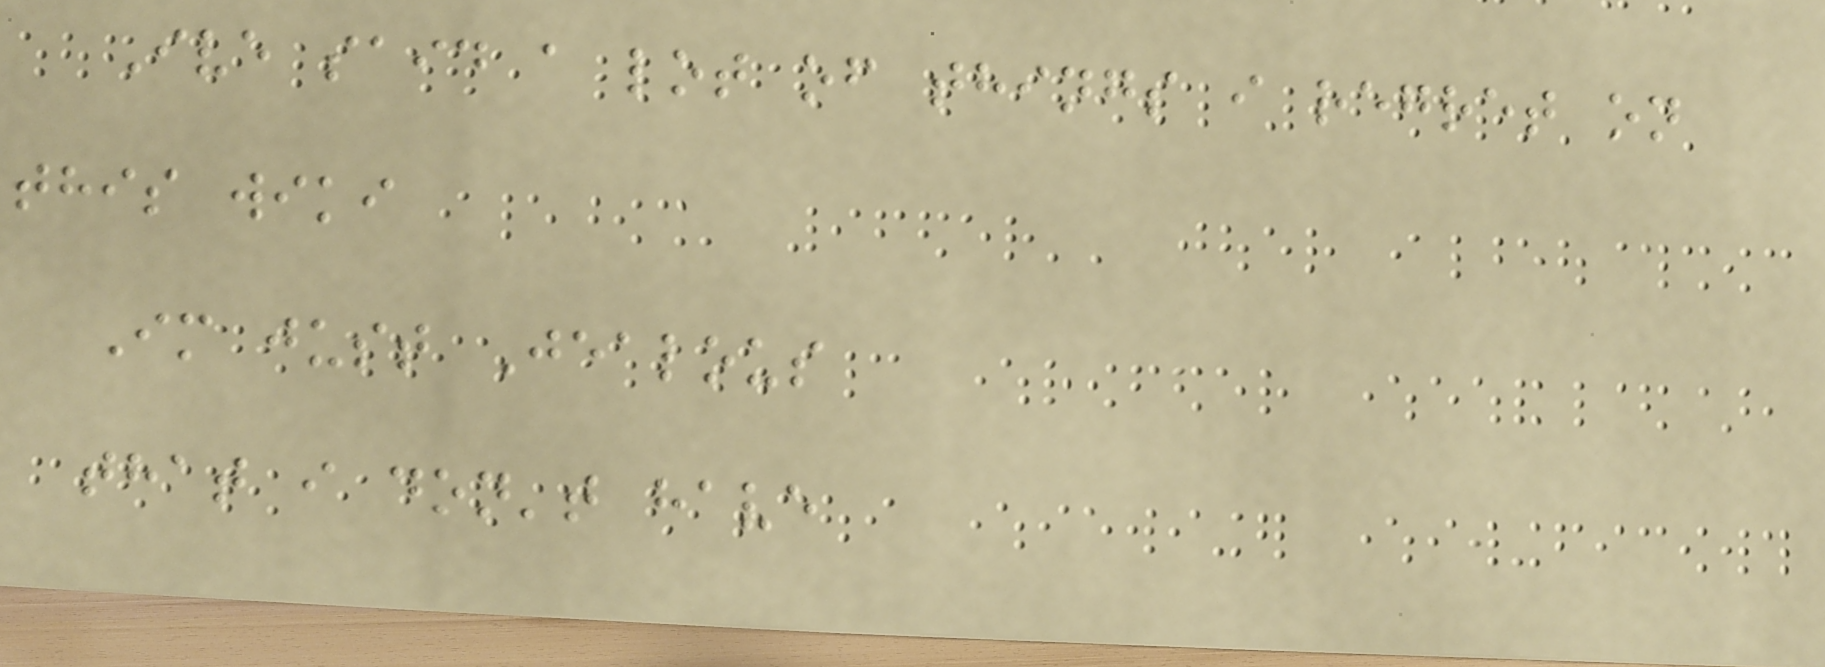Ive said a lot of things i regret on
this wiki
Im just Jealous
that i don't have
